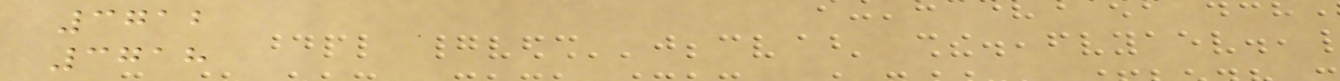3712
3718
